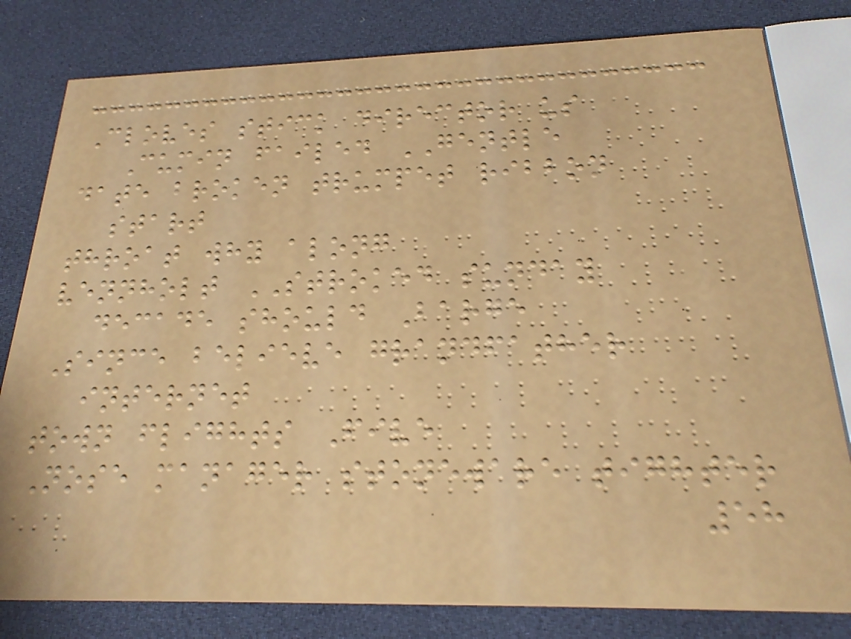Cloves stick director us
Cumin failed GENTLE
date broken trumpet ribbon
start
throat why along
vennholt STROKED sunday
decade should Barge
Since believe grandfather
internet
town flights Five
Nose manager stoneware tighter
58
